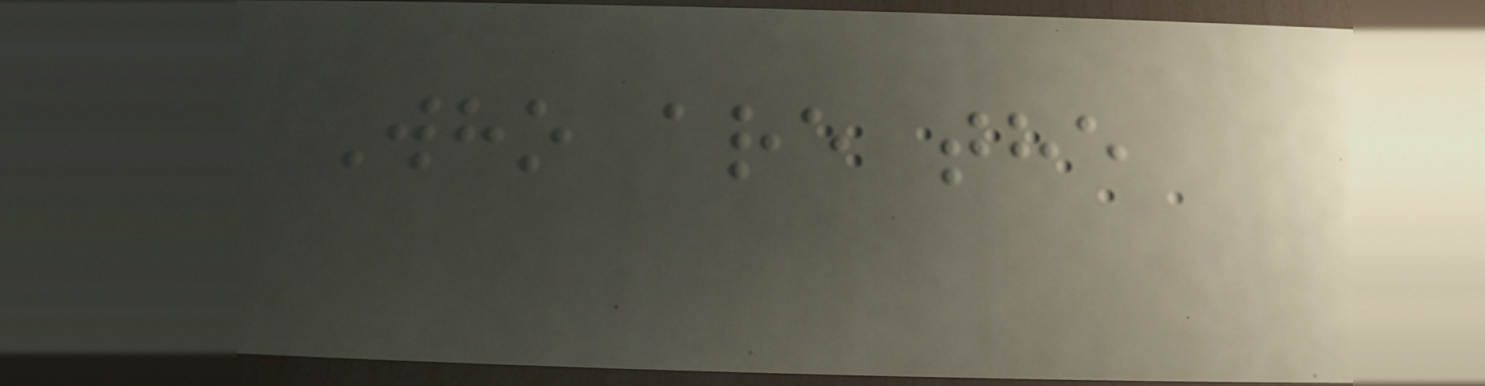Who are the
